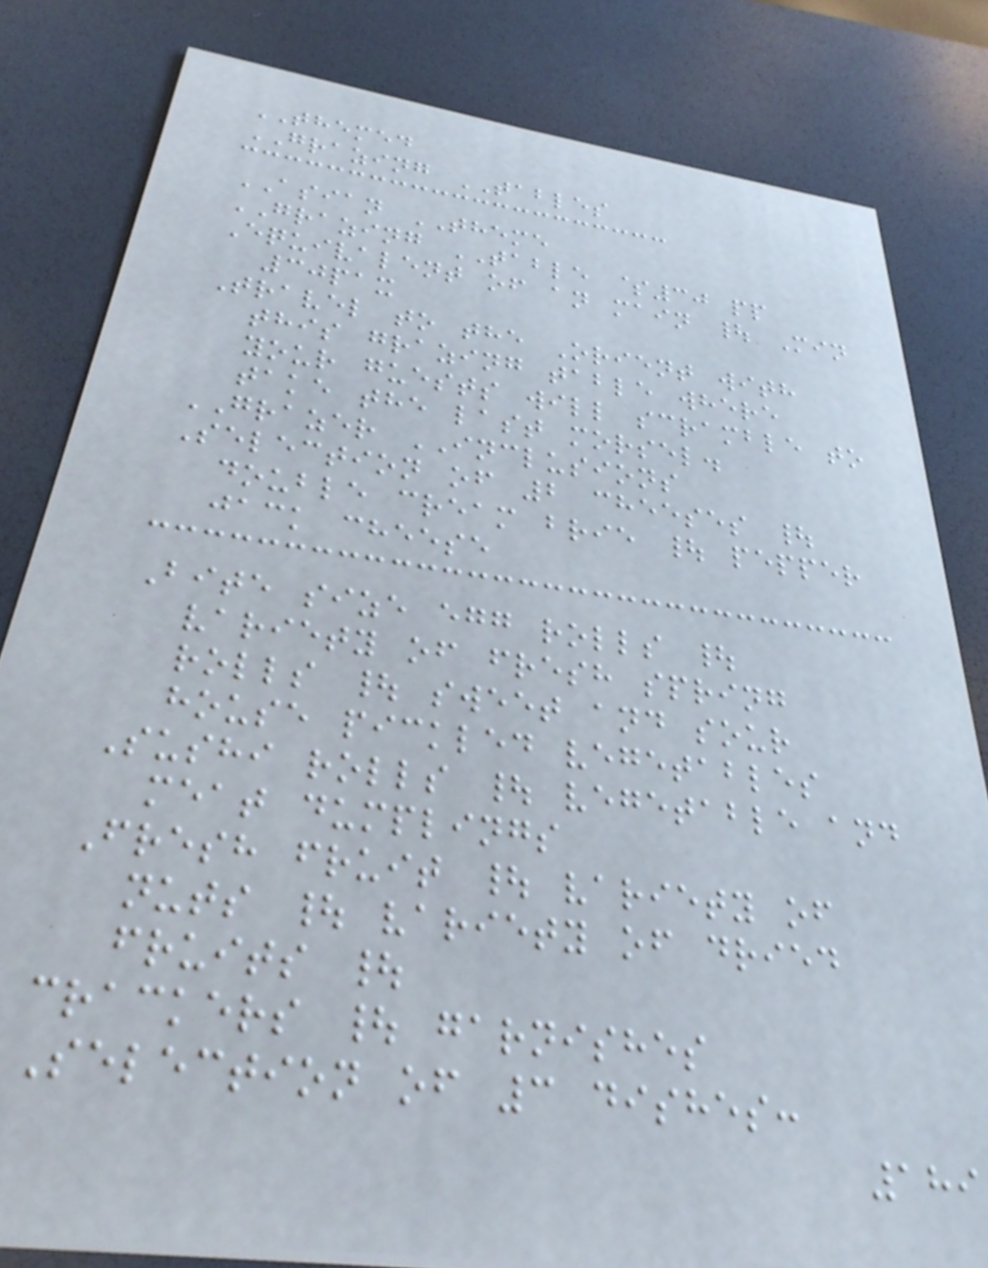THEMED
GRAZING TABLES
ASIAN THEME
GRAZING TABLE $30 pp
Equivalent of an main | Min
30pax
Travel to the Orient with
this grazing table where
your guests will scramble to
take the last morsel.
GRAZER INCLUSIONS
Selection of 2 cheeses |
double cream brie | pepper
jack cheese
Bite size egg rolls |
variety of fresh spring
rolls | sweet and sour
house pickled vegetables
Sushi rolls | vegetable and
meat dumplings
Fresh fruit | variety of
nuts | variety of dried
fruits |
crackers | garnishes
Selection of 3 dishes:
189
